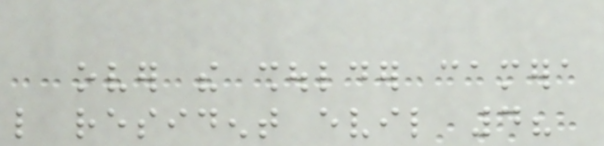over the shoulder camera
like resident evil 4?
